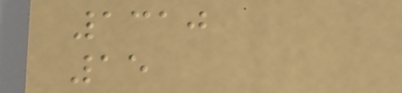1310
15
